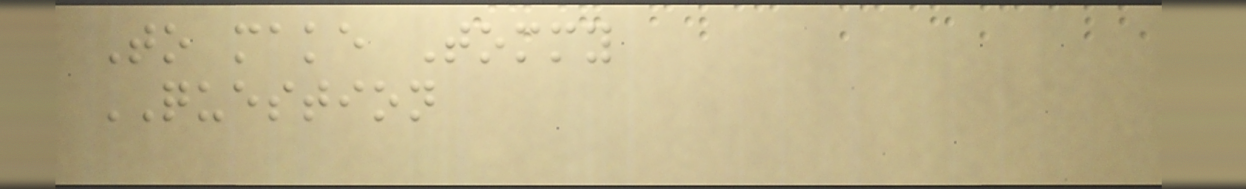To make Tommy
QUESTION
